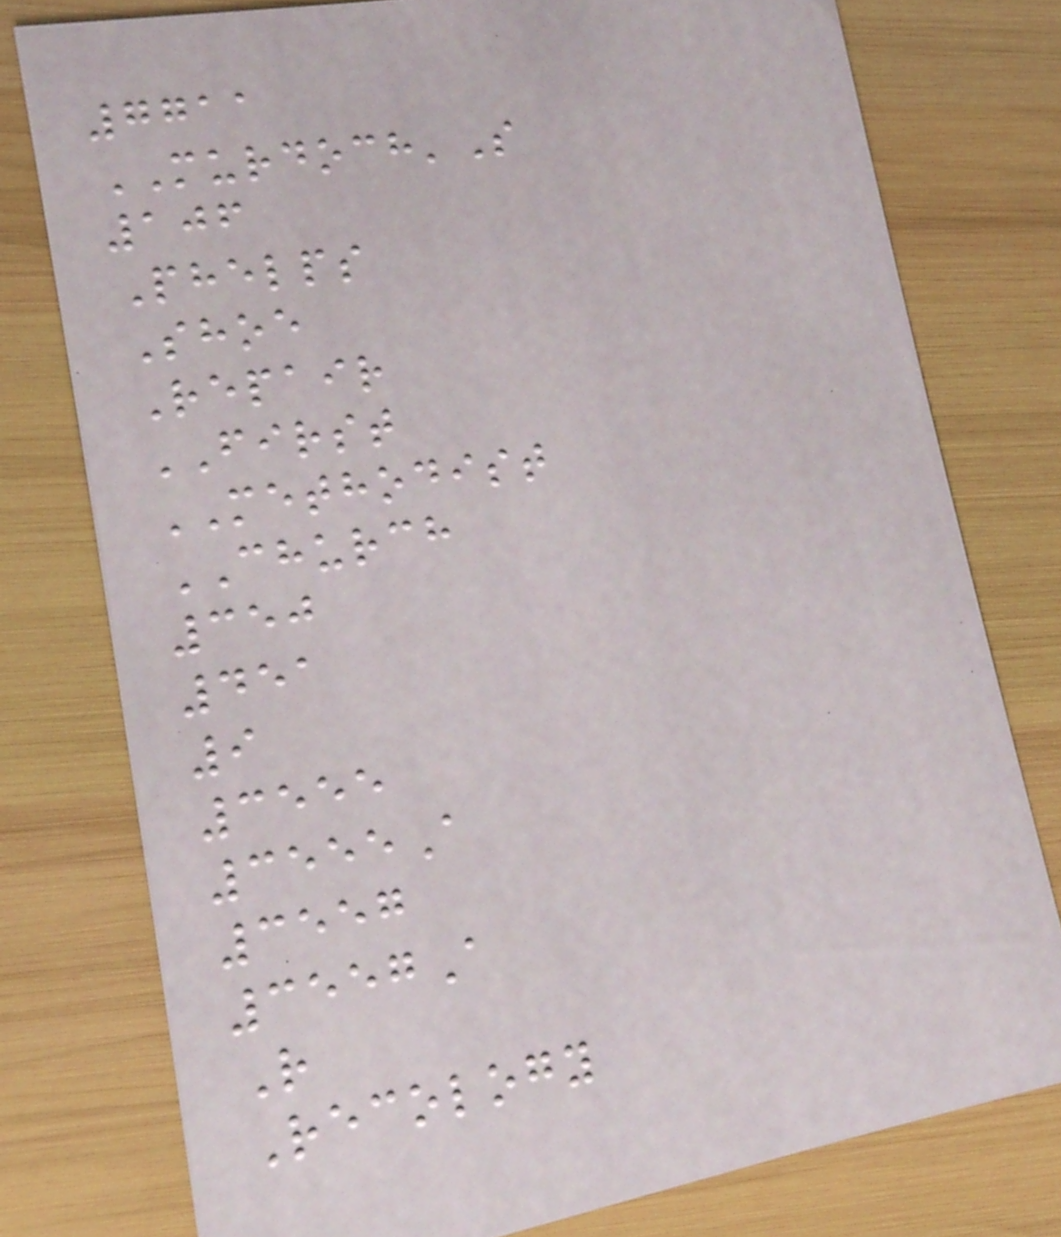7711
MURDOCH'S
106
Phelps
Shoe
Repair
FIRST
METHODIST
CHURCH
350
451
9
3555
3555A
3557
3557A
R
Recology
